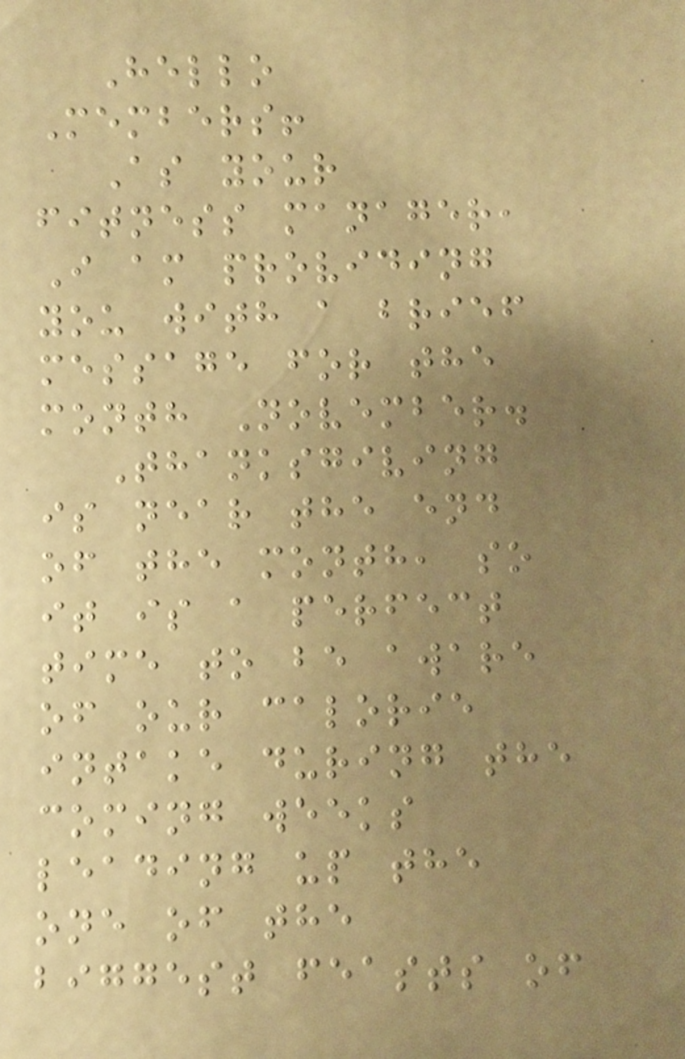Hello
Members!
As your
fitness manager,
I am providing
you with a brief
message for the
month November.
Thanksgiving
is near the end
of the month, so
it is a perfect
time to be aware
of our calorie
intake during the
coming weeks
leading up the
one of the
biggest feasts of
